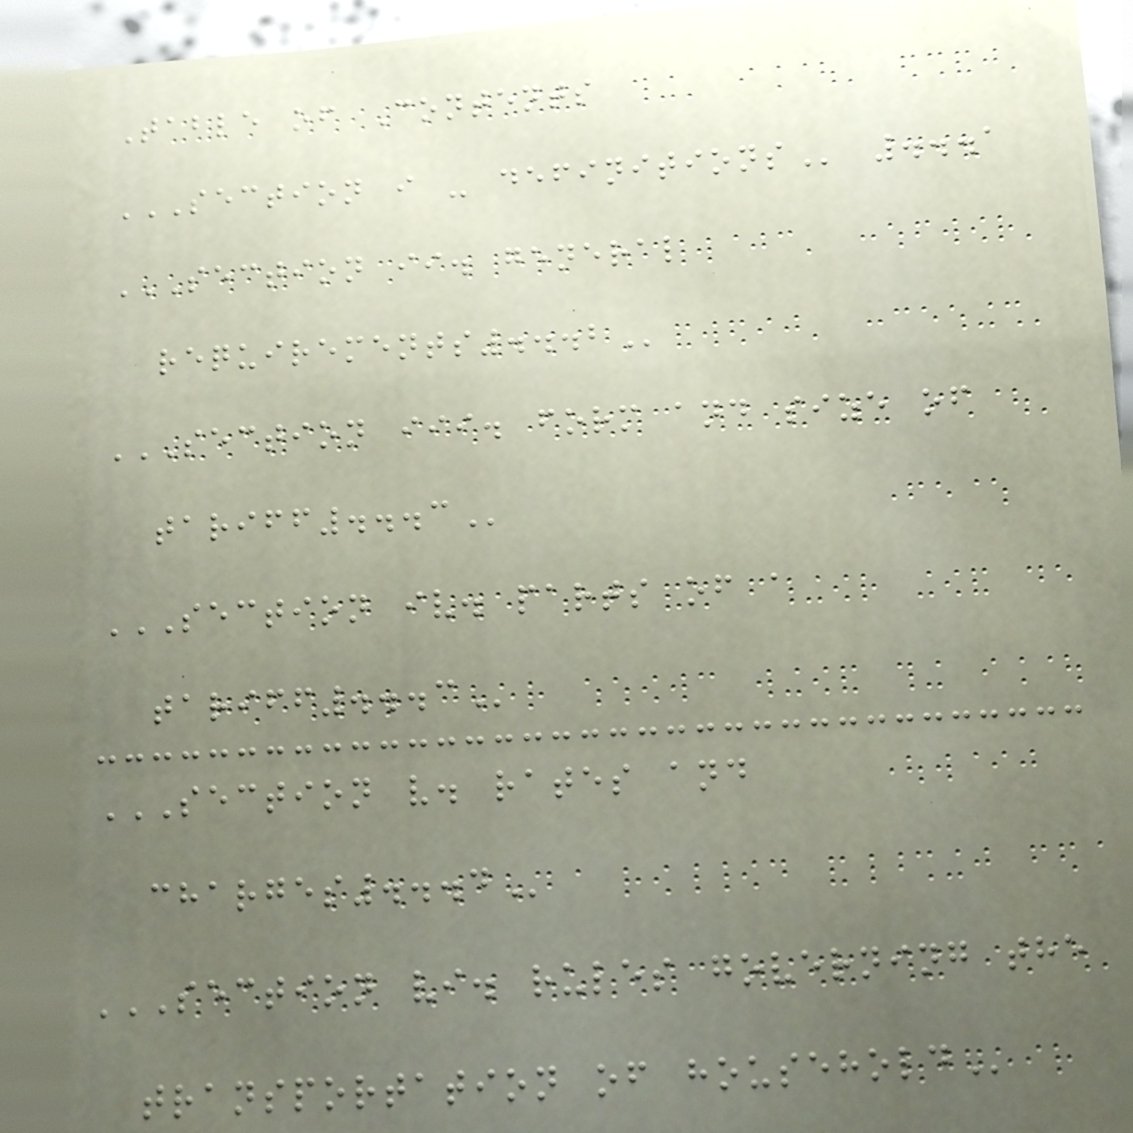Table of Contents
SECTION I - DEFINITIONS ...1
SECTION II. GENERAL
REQUIREMENTS...2
SECTION III. FORM AND SIZE OF
TARIFF...3
SECTION IV. PARTS OF A
TARIFF...3
SECTION V. RATES AND
CHARGES...4
SECTION VI. RULES GOVERNING THE
TRANSPORTATION OF HOUSEHOLD
